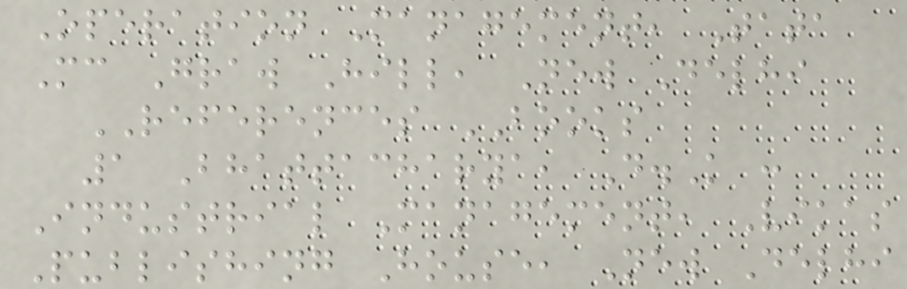Operation Management, Tata
Mc Graw Hill, New Delhi
REFERENCES BOOKS
1 Bhattacharya, D.K :
Industrial Management, Vikas
Publishing House, New Delhi
